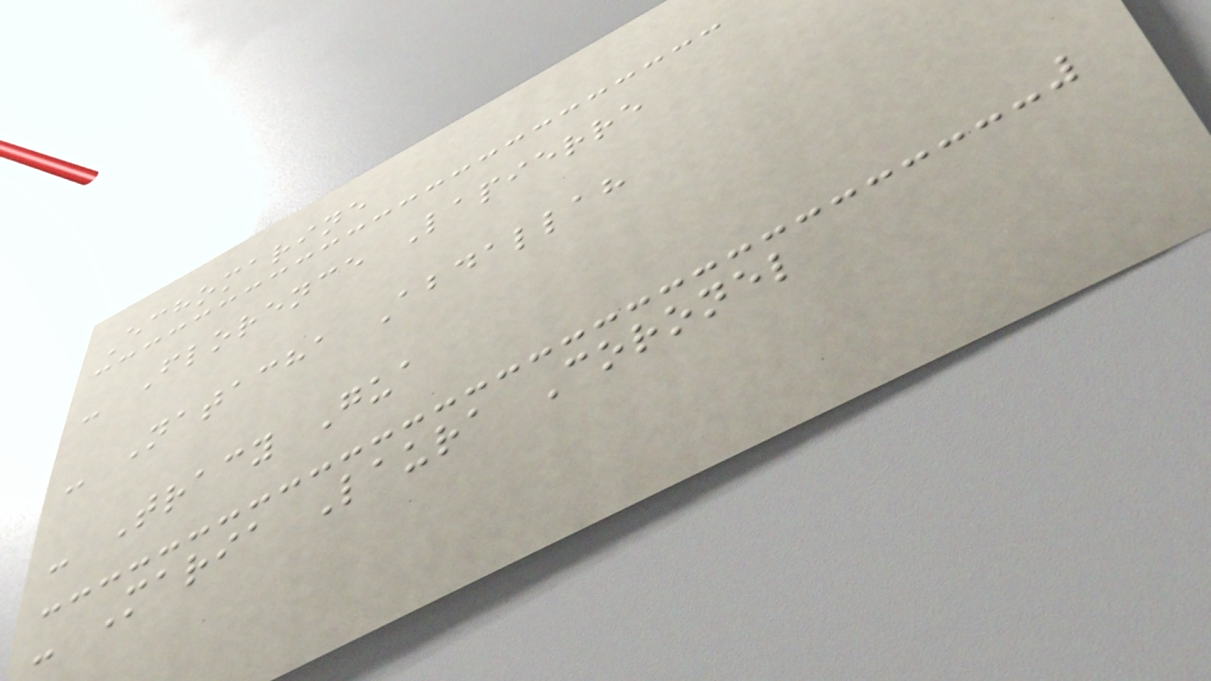Echomarine
- Florence Lapierre
- Natacha Abdallah
- Tracy Gua
- Maria Laura Coronel
